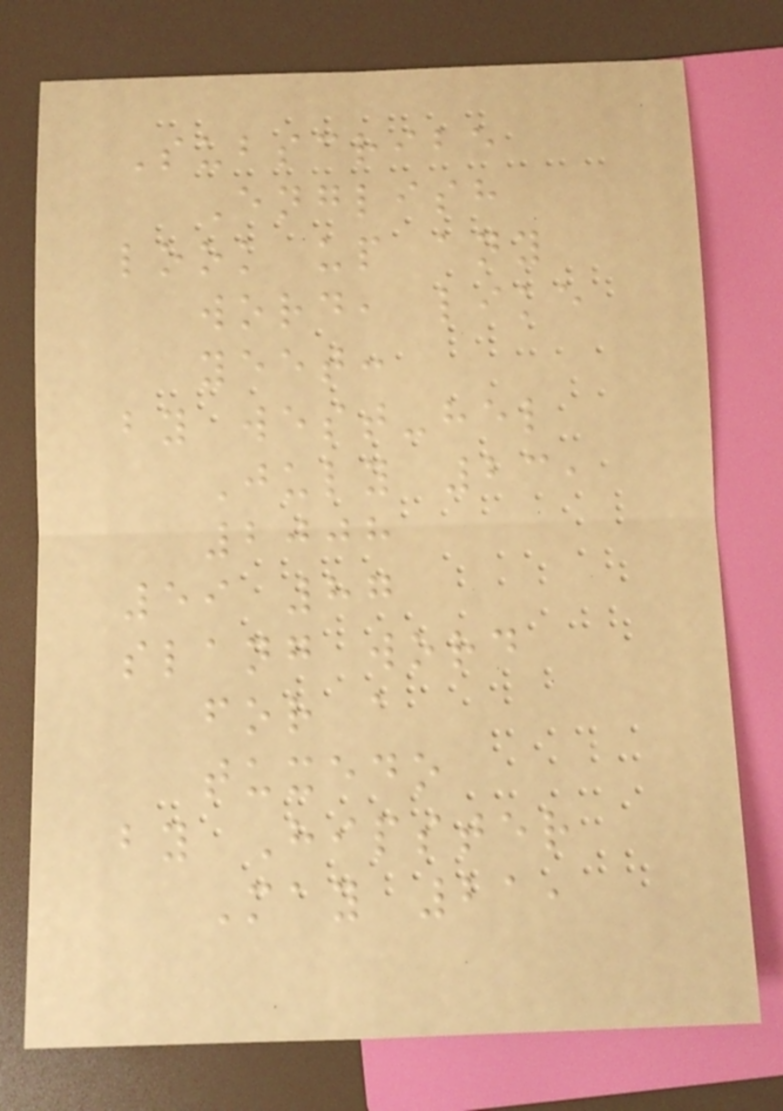Subscribe
English
look up any
word, like
yeet:
by west-hel
July 23,
2008
59 87
slang word
for a
tuxedo
by Hipster
May 21,
